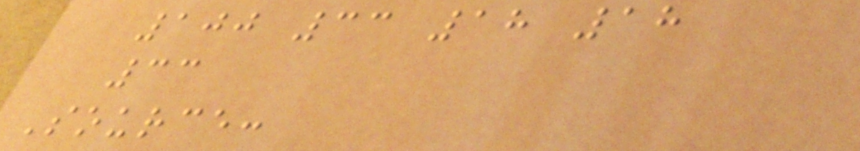100 33 18 18
33
Source:
